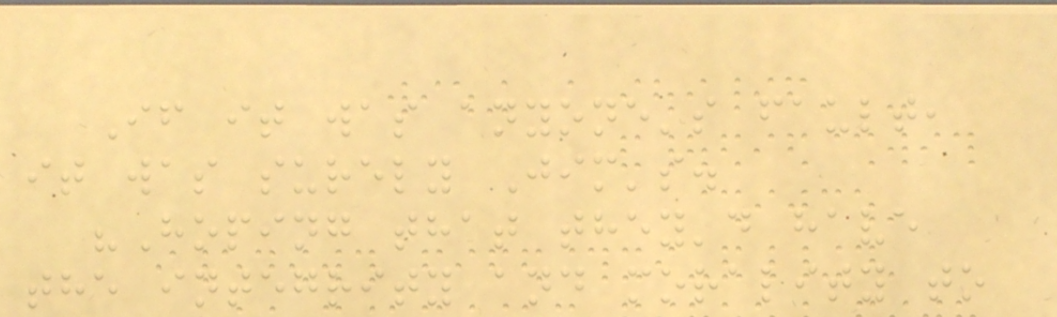If it was anyone's fault,
it was surely Jim's.
"Hoping that they'd have
the integrity and morality to
